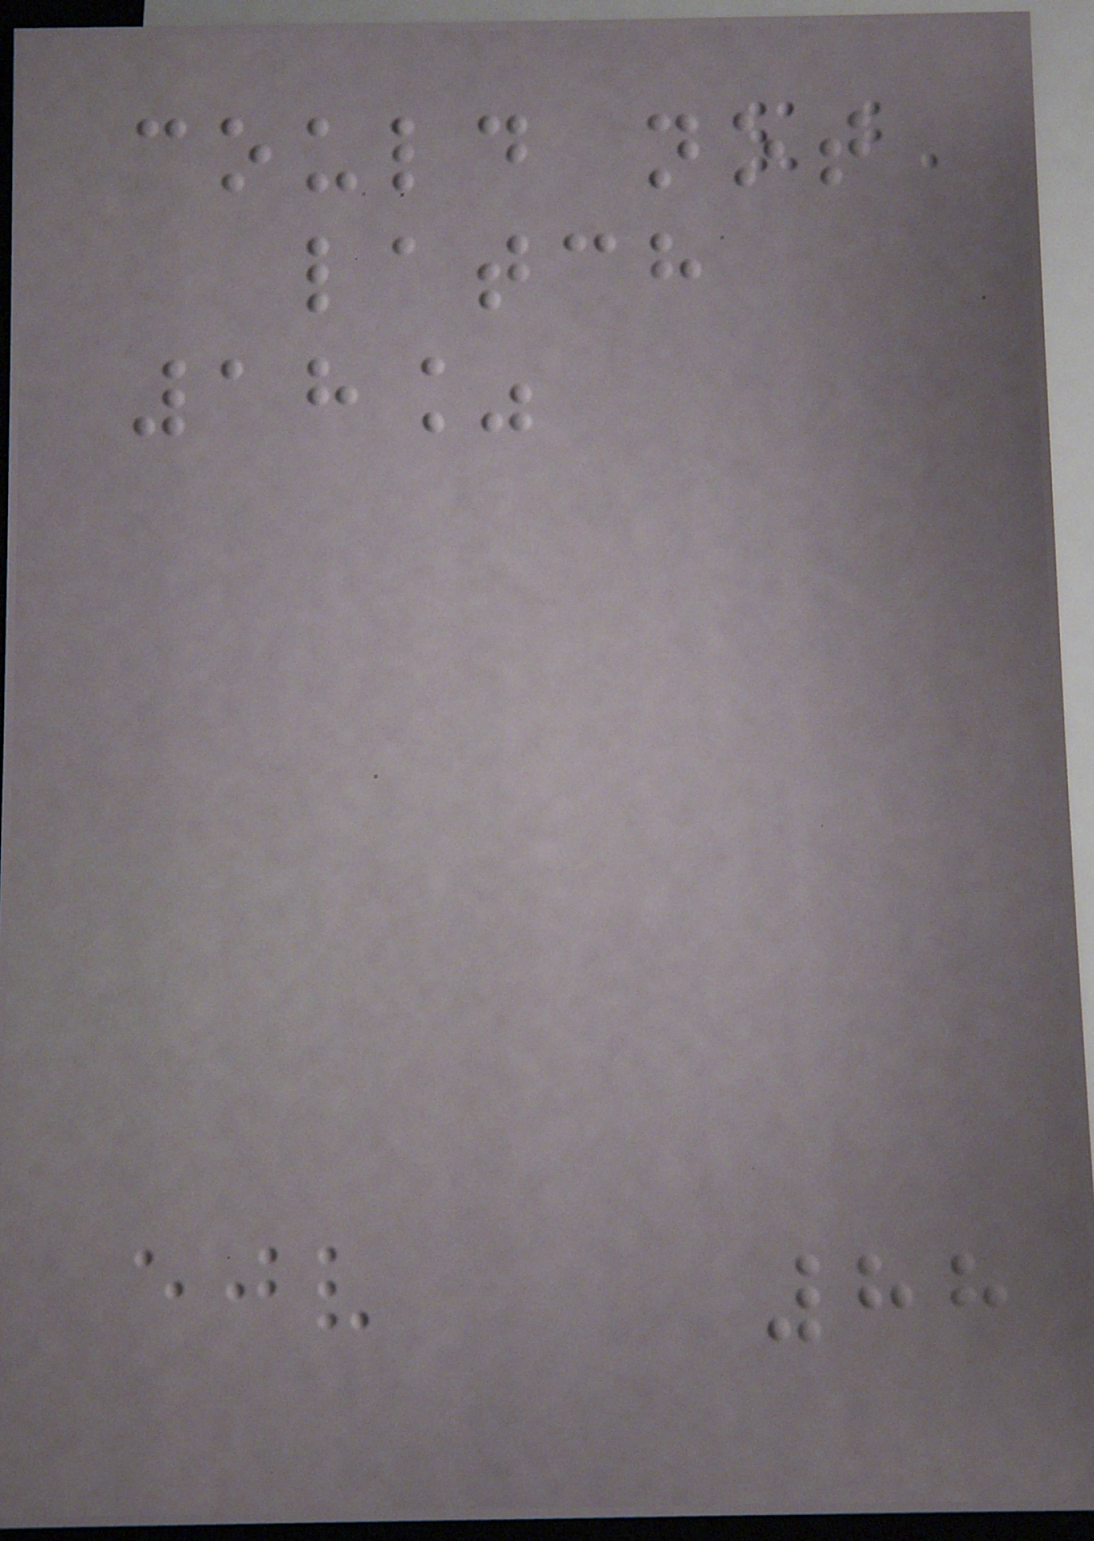could not
latch
18%
88
